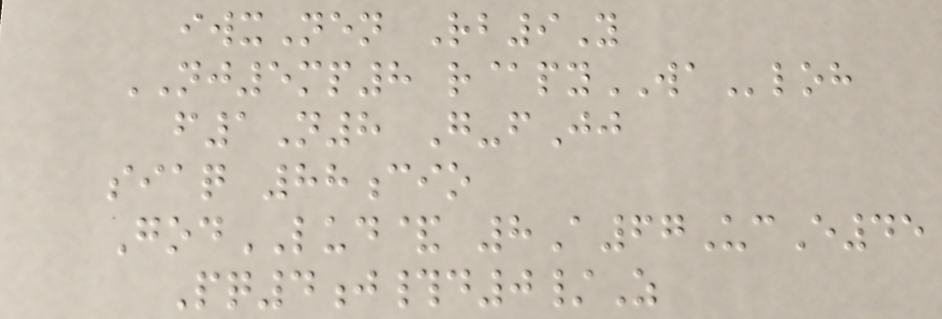iwxNen Rb9Y
NJ5mp8 r@pyWAloh
f1N8 G-fJj
siaq 88cio
GodLUD& 8A67UcE45
Pq4j#d0/Z
